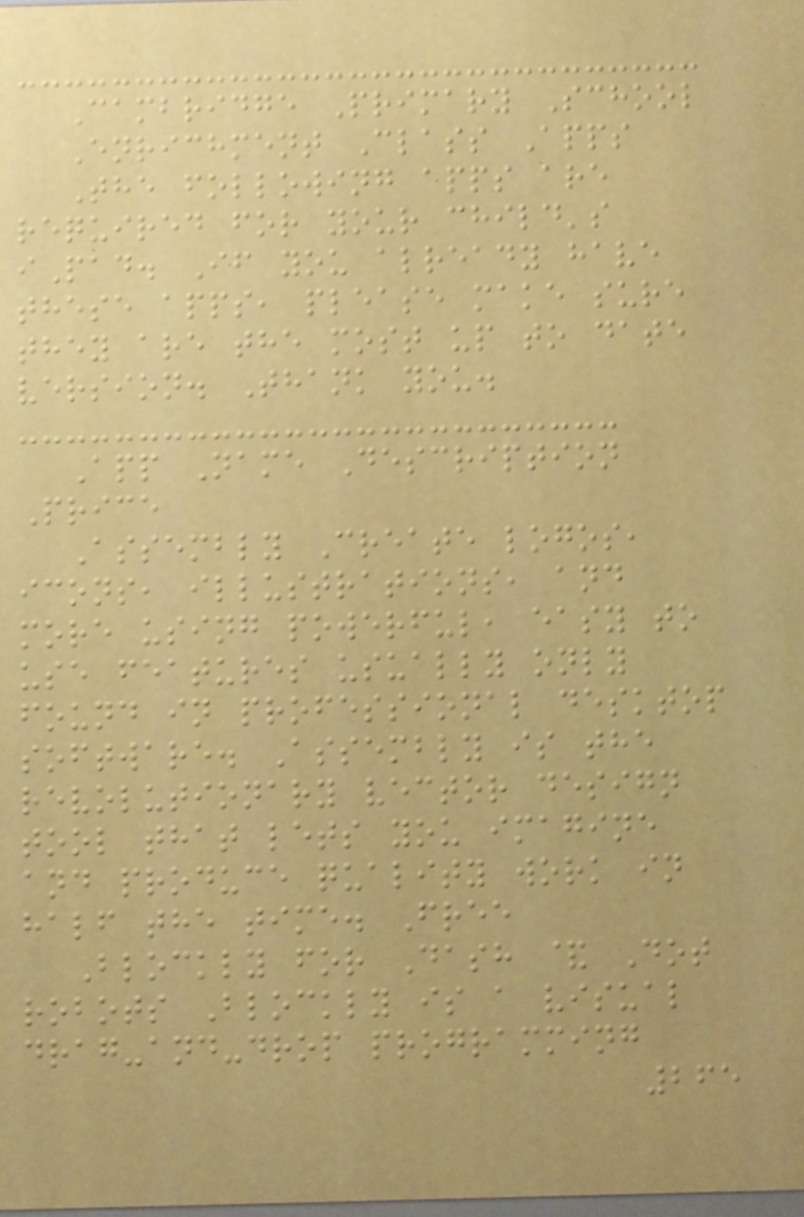Cambridge Primary School
Enrichment Class Apps
The following apps are
required for your child's
iPad. If you already have
these apps, please make sure
they are the most up to date
version. Thank you.
App Name Description
Price
Assembly Create logos,
icons, illustrations, and
more using powerful, easy to
use features usually only
found in professional desktop
software. Assembly is the
revolutionary vector design
tool that lets you imagine
and produce quality work in
half the time. Free
Blockly for Dash & Dot
robots Blockly is a visual
drag-and-drop programming
265
